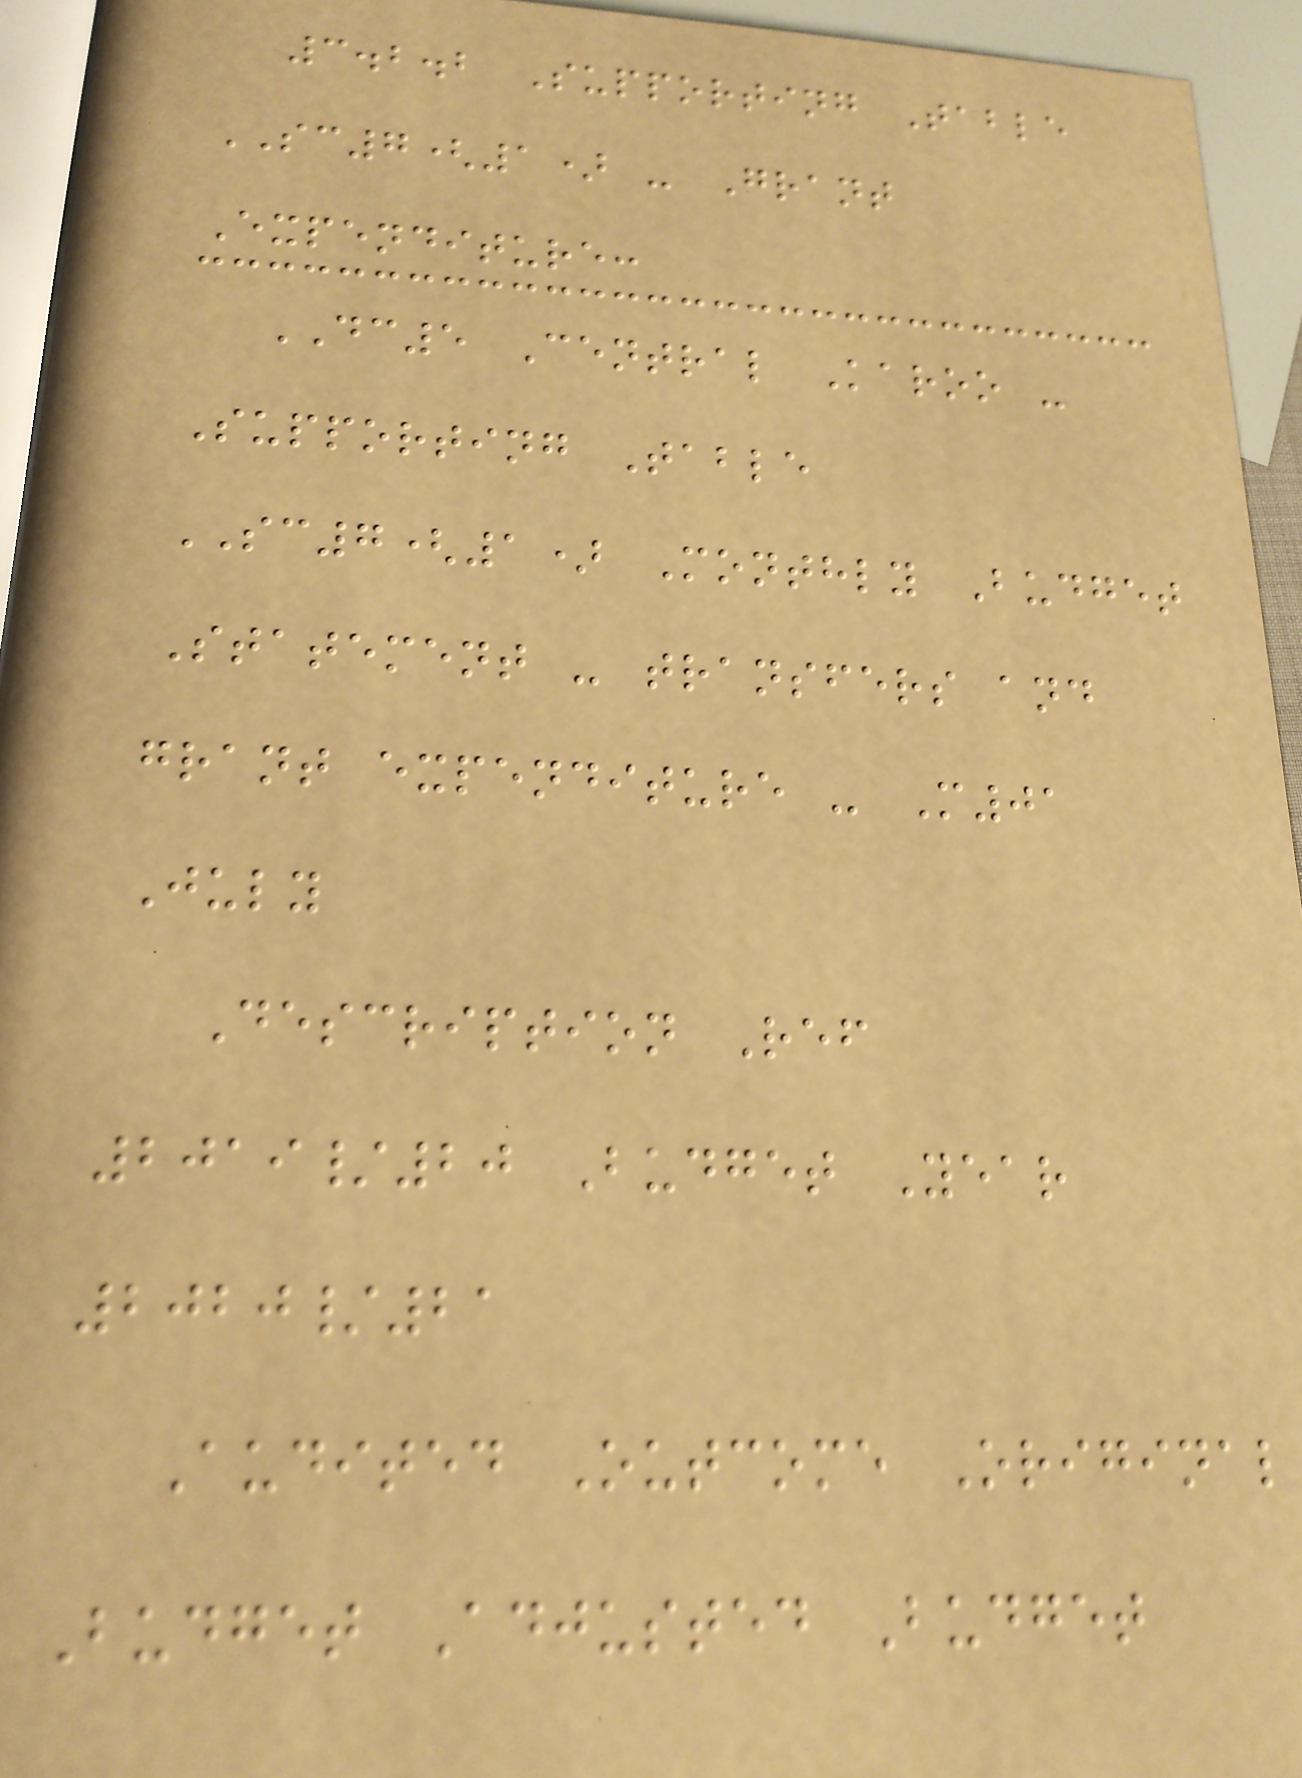3.2.2 Supporting Table
SC7(1) - Grant
Expenditure:
DC5 Central Karoo -
Supporting Table
SC7(1) Monthly Budget
Statement - transfers and
grant expenditure - M01
July
Description Ref
2019/20 Budget Year
2020/21
Audited Outcome Original
Budget Adjusted Budget
